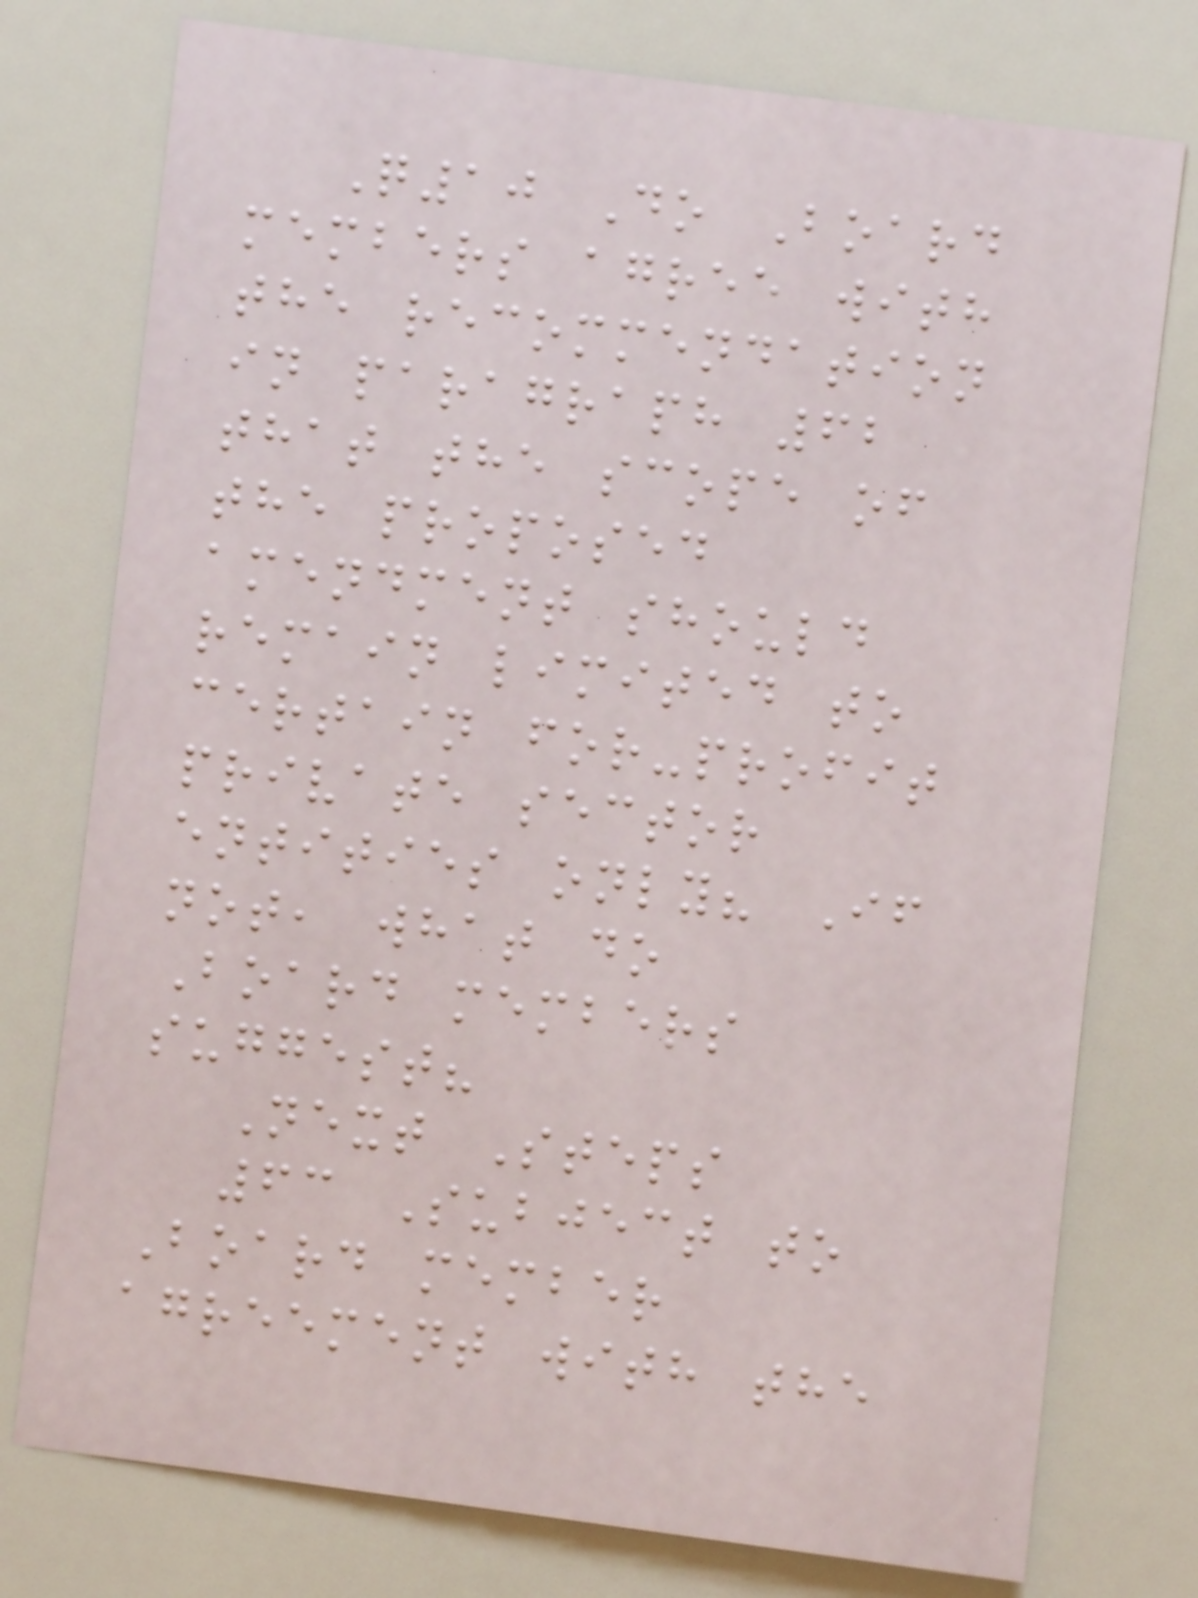Q10 Do Board
members agree with
the recommendation
in paragraph 62
that the scope of
the proposed
amendment should
remain limited to
certain for-profit
private sector
entities only? If
not, what do
Board members
suggest?
Next Steps
63 Subject to
Board member
agreement with the
